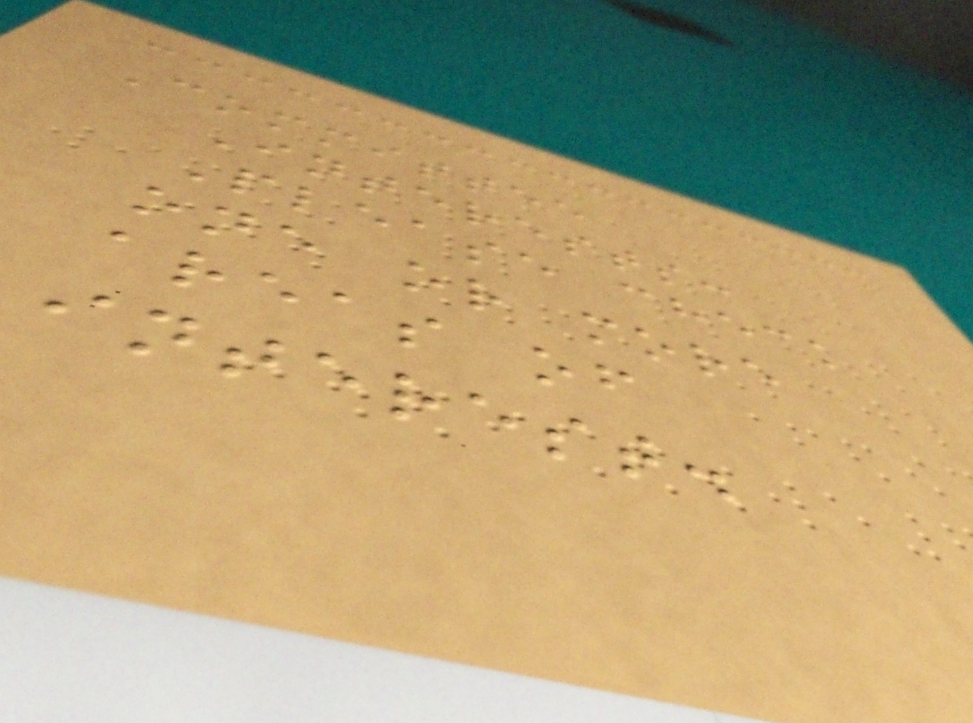Committee
Interests:
Please check
one or more
areas of
interest.
